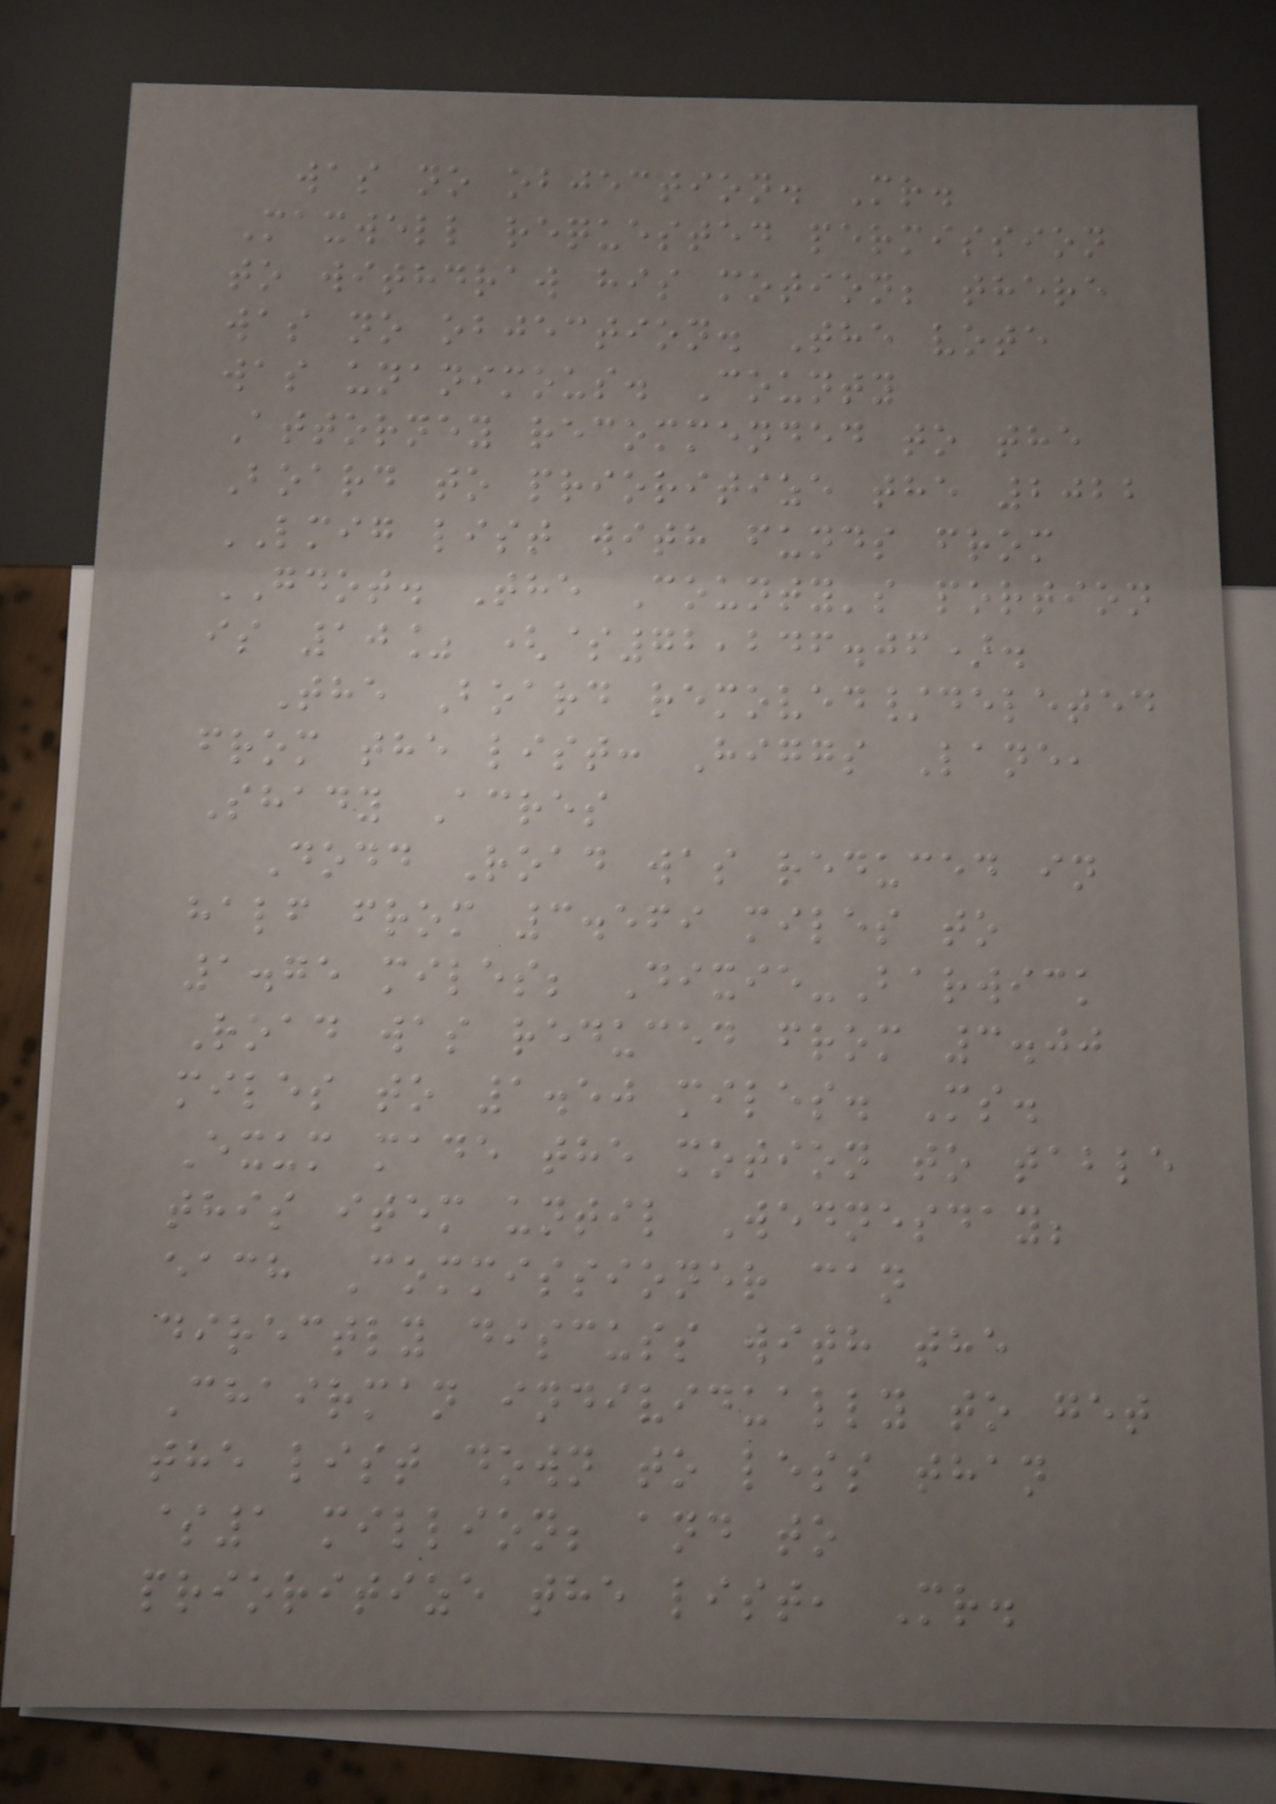was no objection. Mr.
Maxwell requested permission
to withdraw his motion; there
was no objection. The vote
was unanimous. County
Attorney recommended to the
Board to prioritize the 2022
LMIG list with funds from
GDOT. The County's portion
is 10% ($72,246.06).
The Board removed/deleted
from the list: Higgs Lane,
Shady Acres
Dodd Road was reduced in
half from 3.569 miles to
1.75 miles; Dixie-Barwick
Road was reduced from 3.00
miles to 1.50 miles. Ms.
Exum made the motion to table
this item until Wednesday;
each Commissioner can
directly discuss with the
Chairman individually to get
the list down to less than
$1 million; and to
prioritize the list, Mr.
